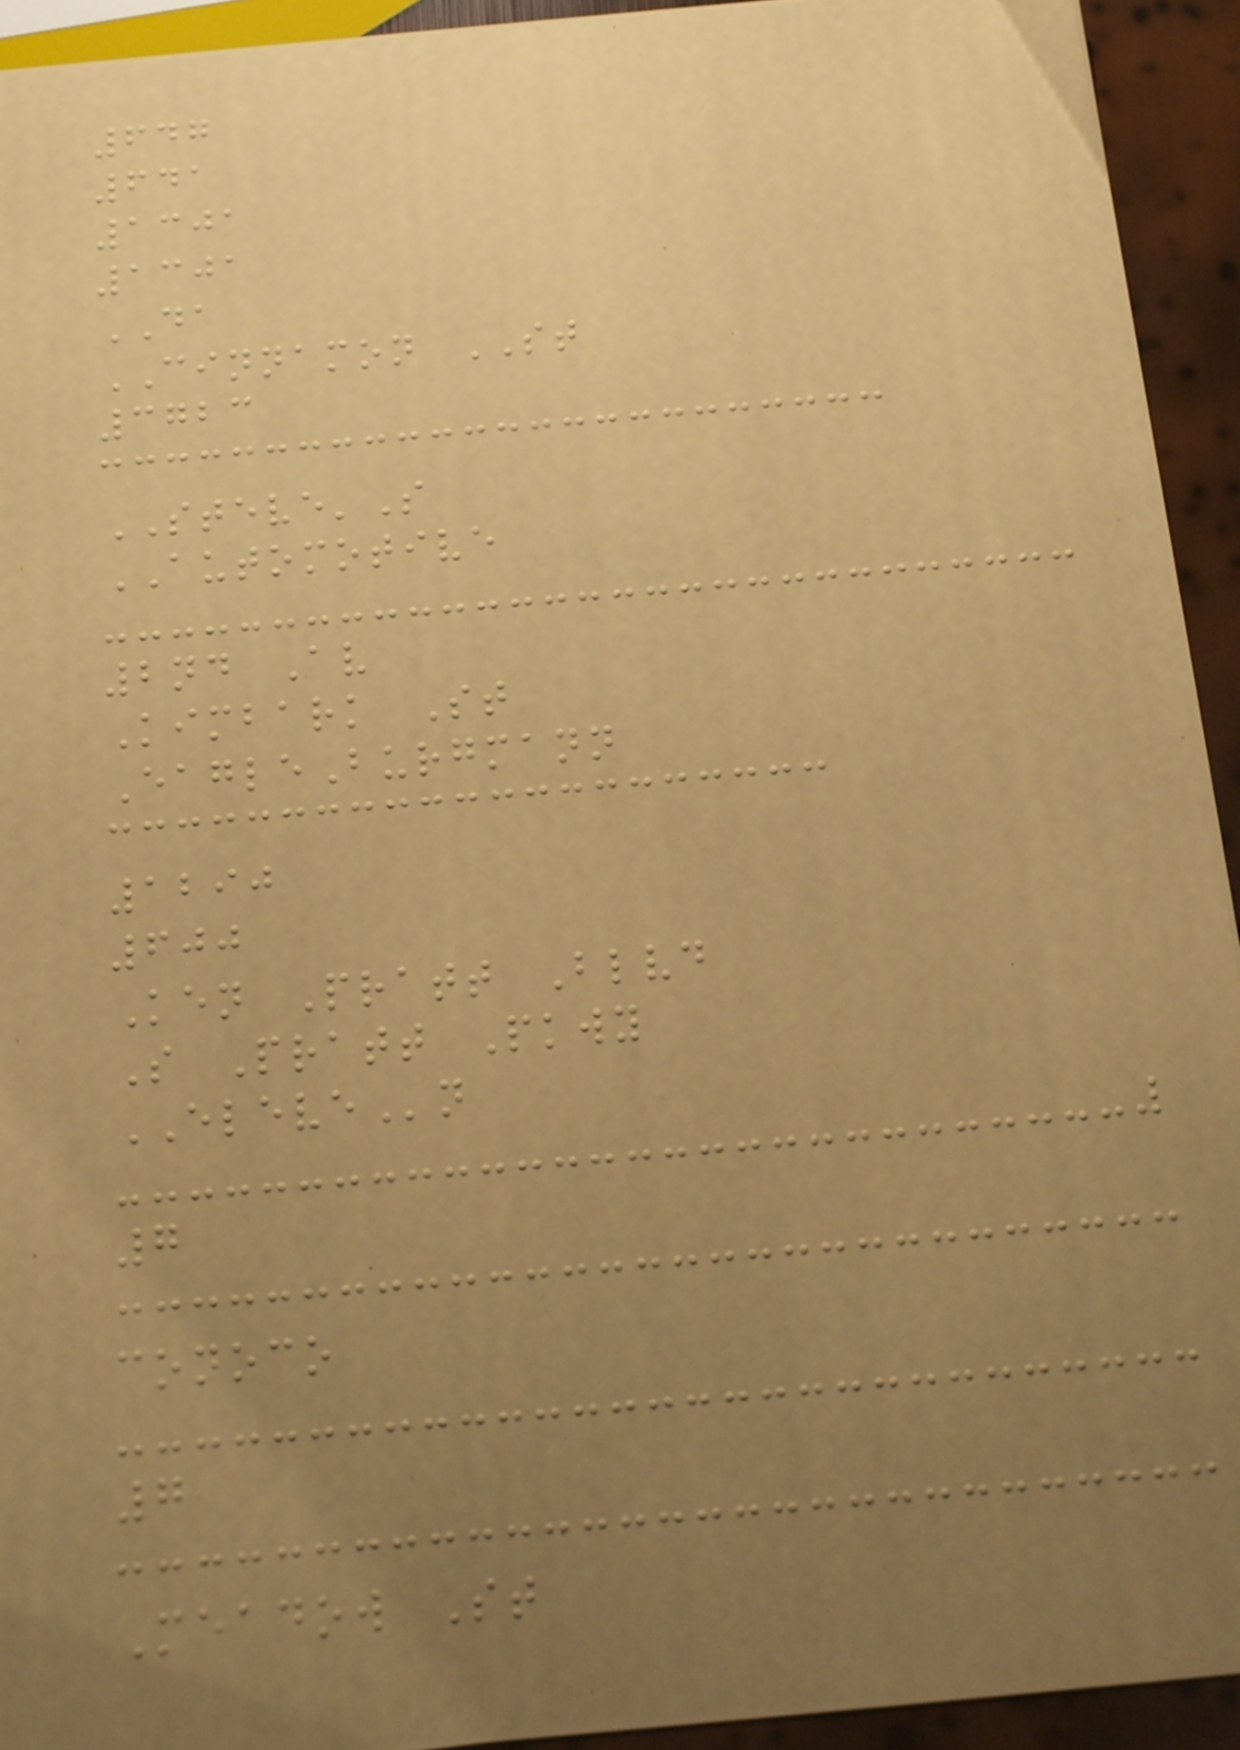647
641
1301
1301
DA
CINNAMON ST
3723
STEVE'S
AUTOMOTIVE
2nd Av
Kimbark St
EagleBurgmann
1290
600
Ken Pratt Blvd
S Pratt Pkwy
ELEVEn
7
conoco
7
Meadow St
